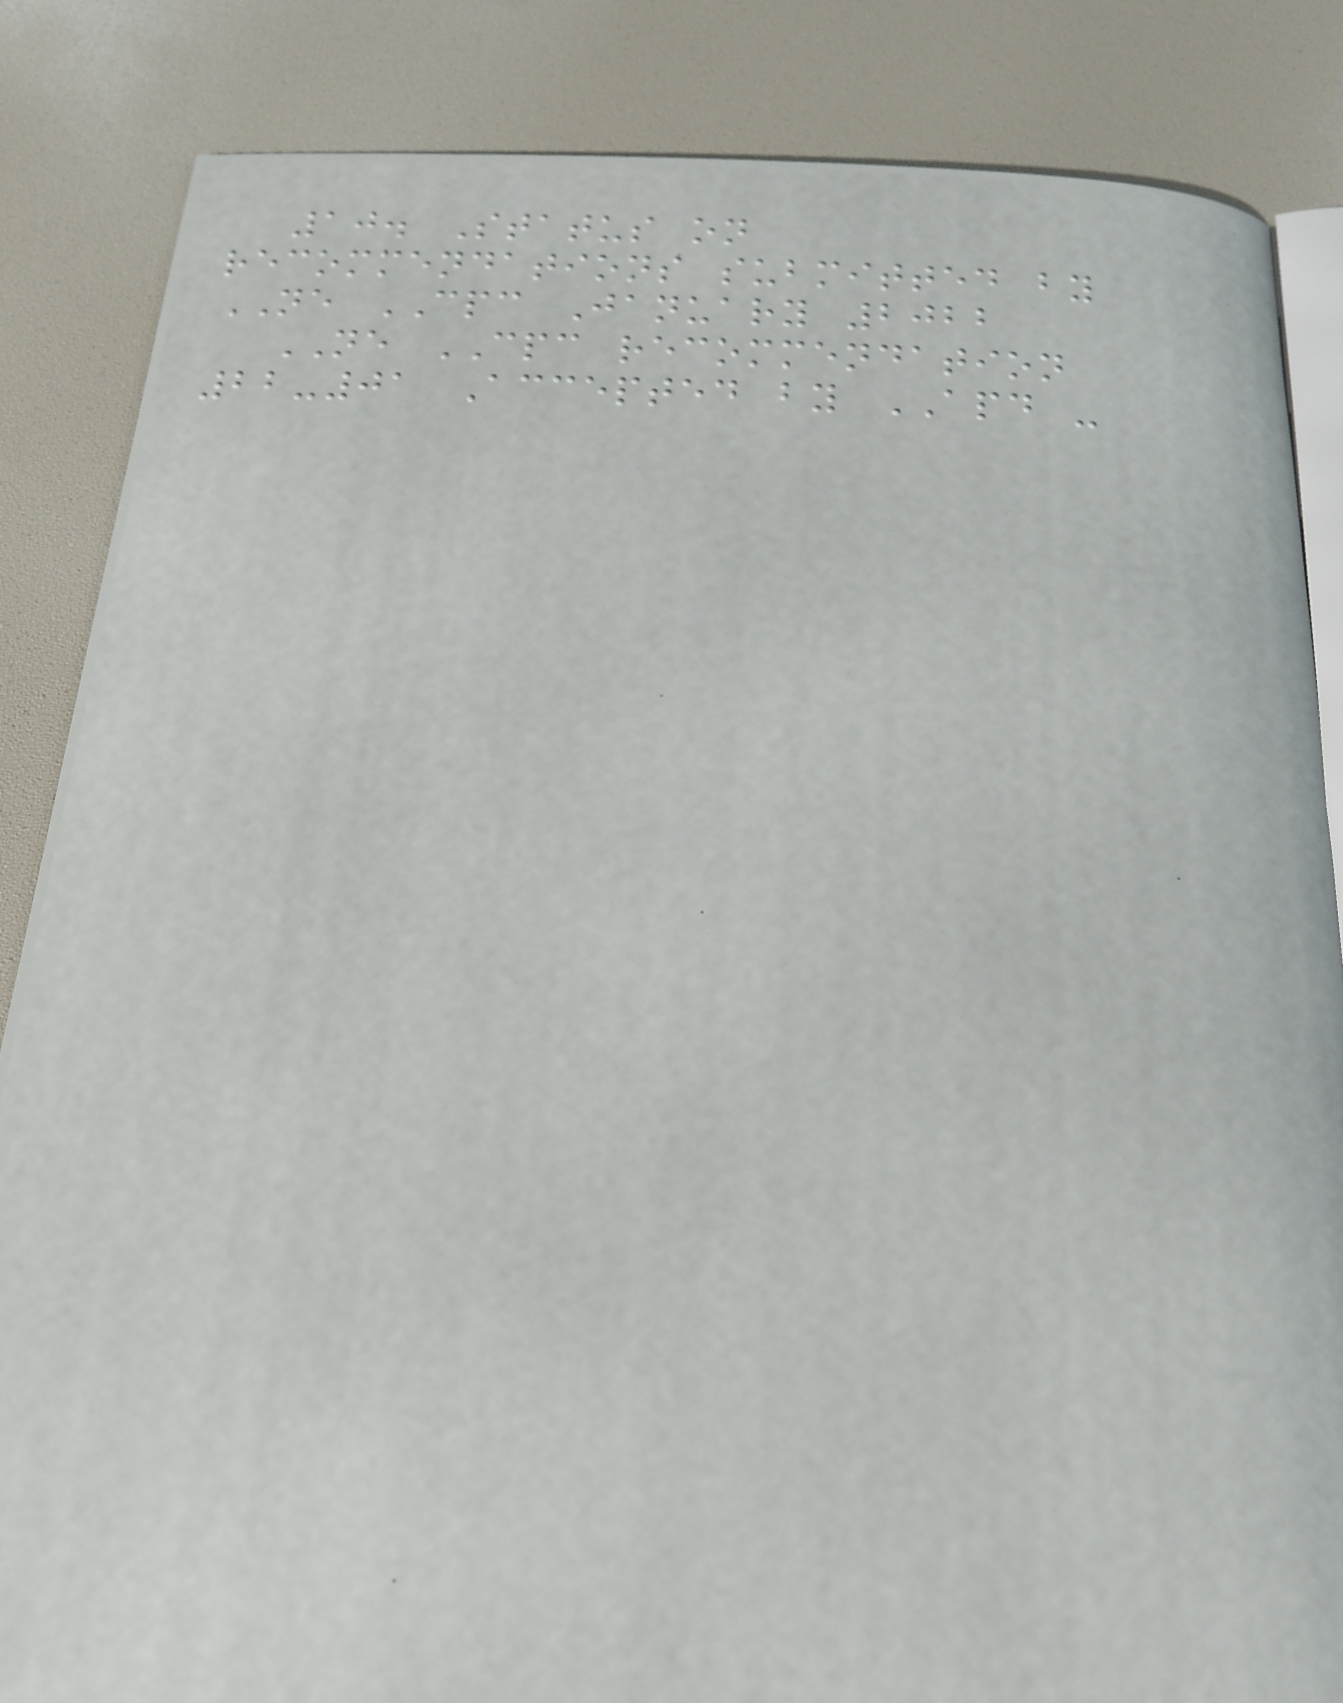10. Status on
recommendations submitted by
NE CPC January 2022
NE CPC recommendation
22-01 Accepted by APD -
